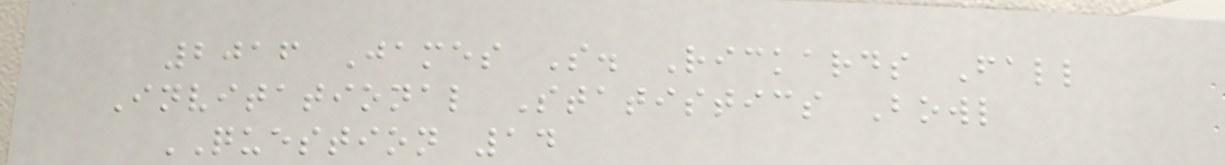2016 James S. Rickards Fall
Invitational Statistics Bowl
QUESTION 14
